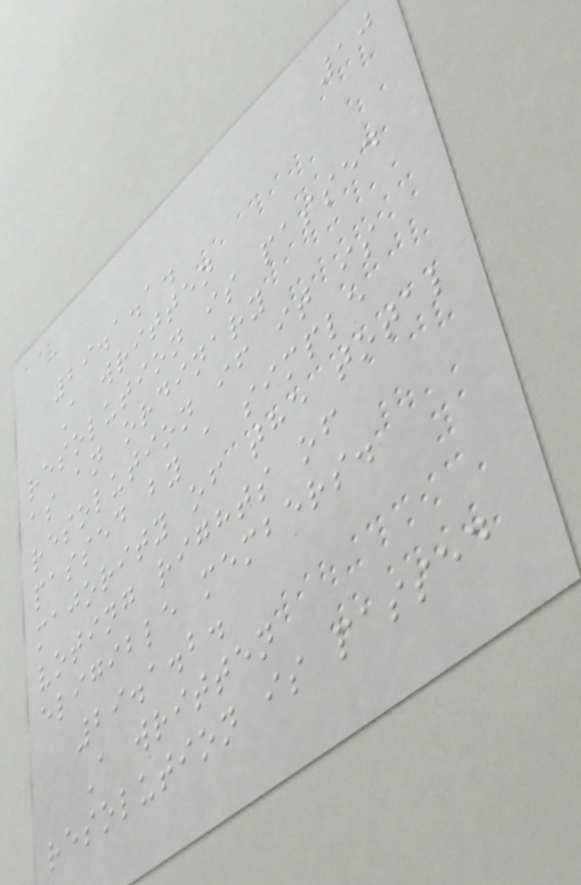10
29.1.1.
A written
resolution is passed
as an ordinary
resolution if it is
passed by a simple
majority of the total
voting rights of
eligible members.
29.1.2.
A written
resolution is passed
